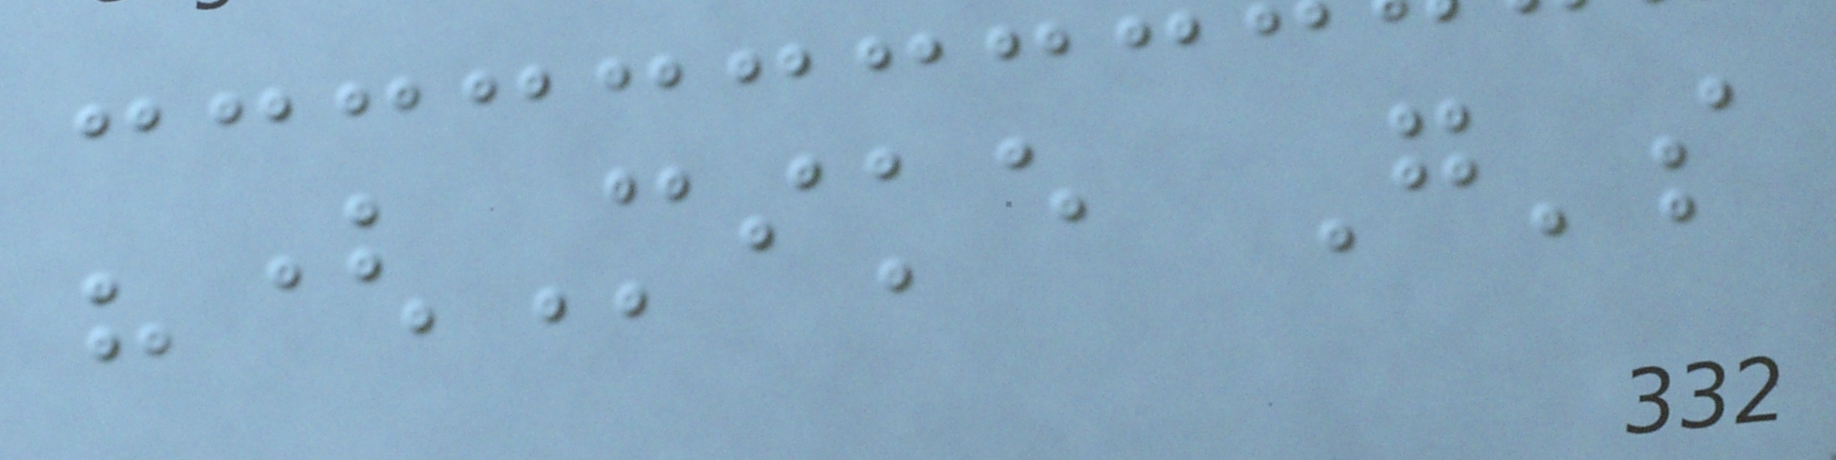"(Mike G's
